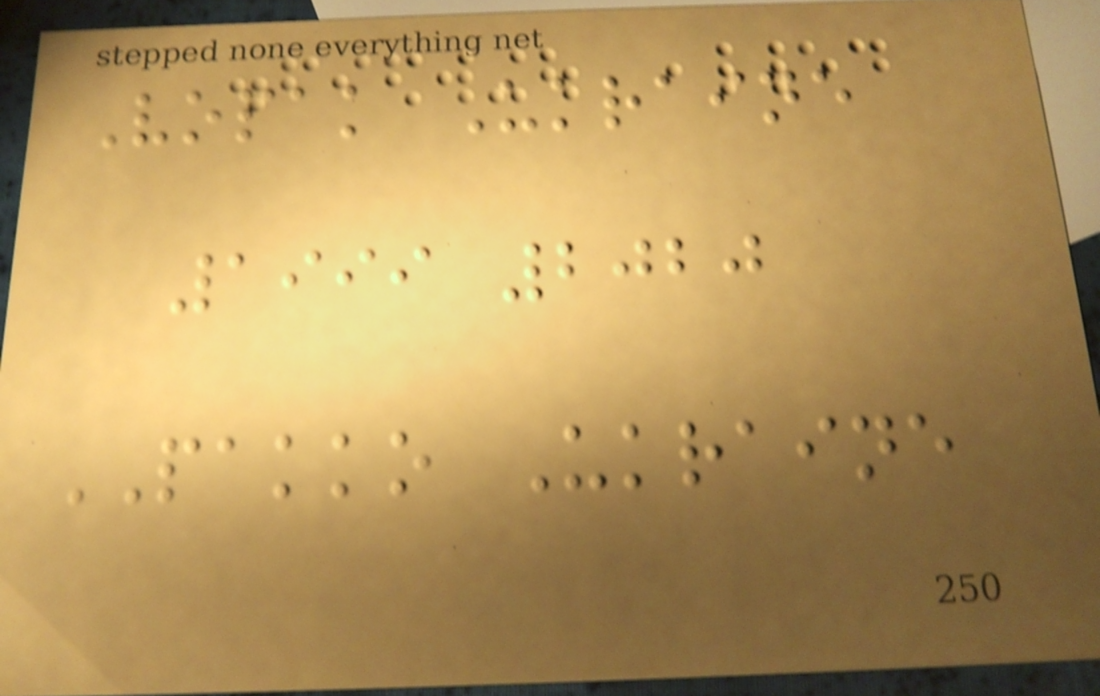Vopak Ukraine
1999 2020
PAKKO Ukraine
